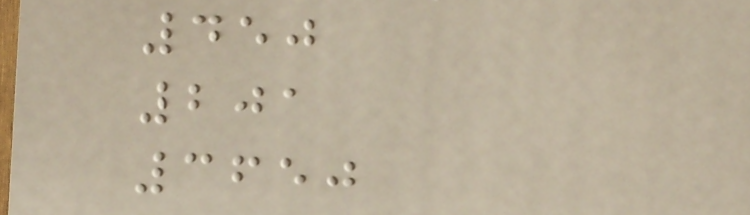450
201
3650
